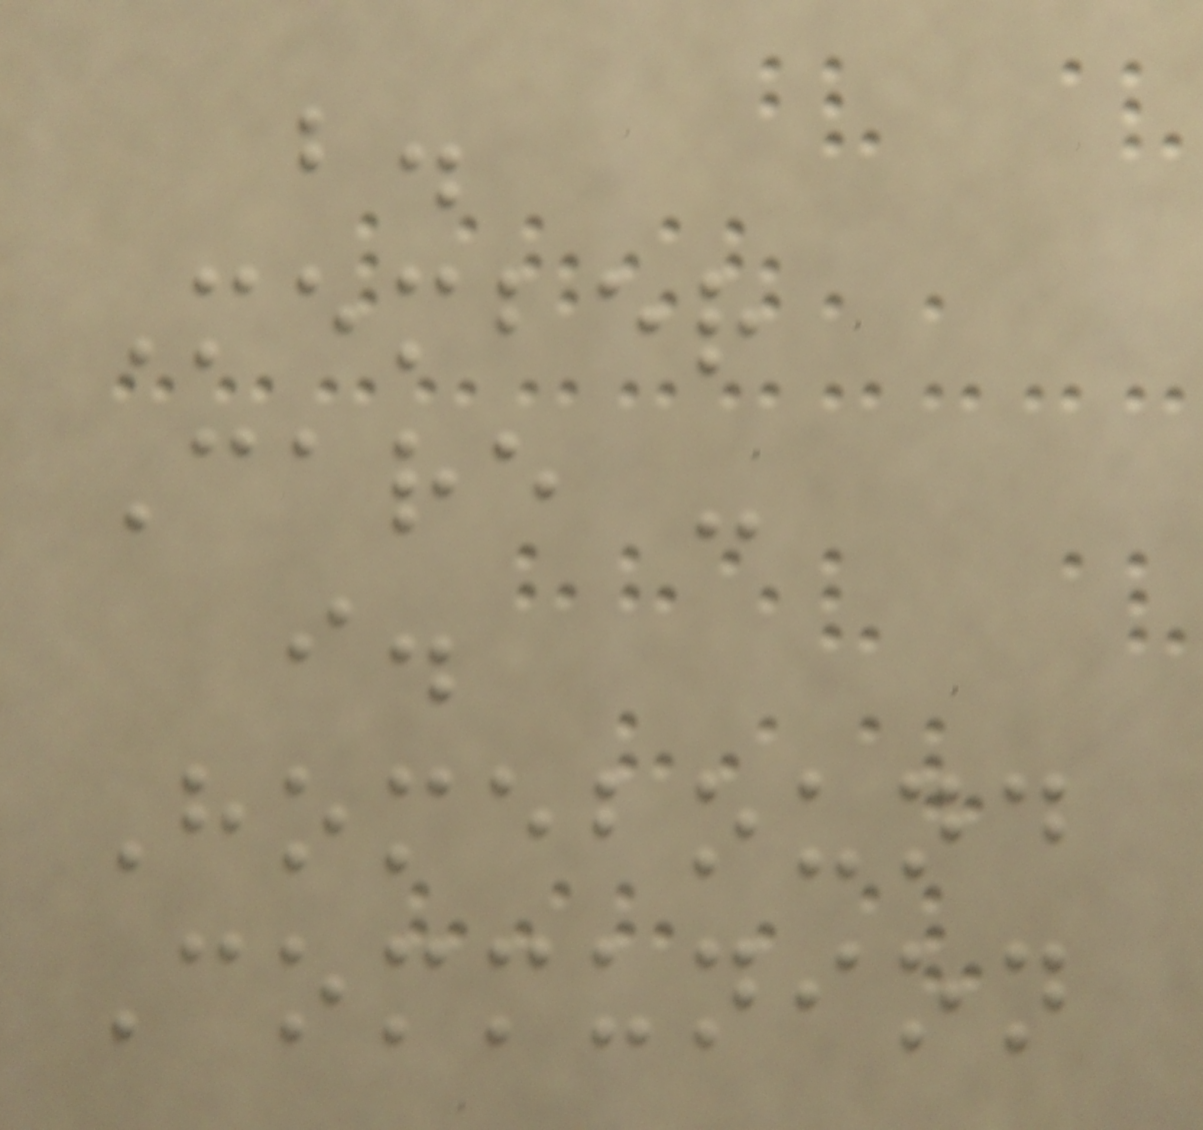b.
Member
Care -
i.
Homebound
Communion
